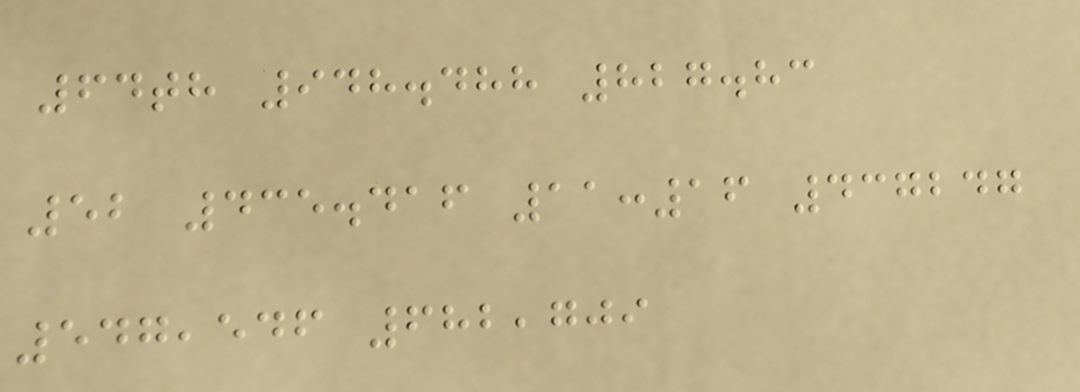64th 948.488 827.83
52 435.416 11:16 437247
547,546 682,709
